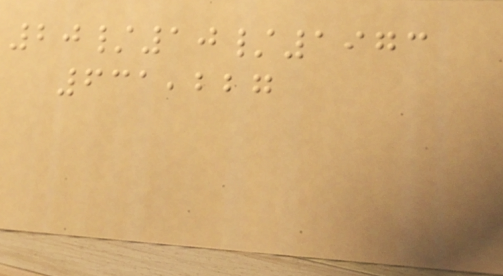20/10/1973
631,227
